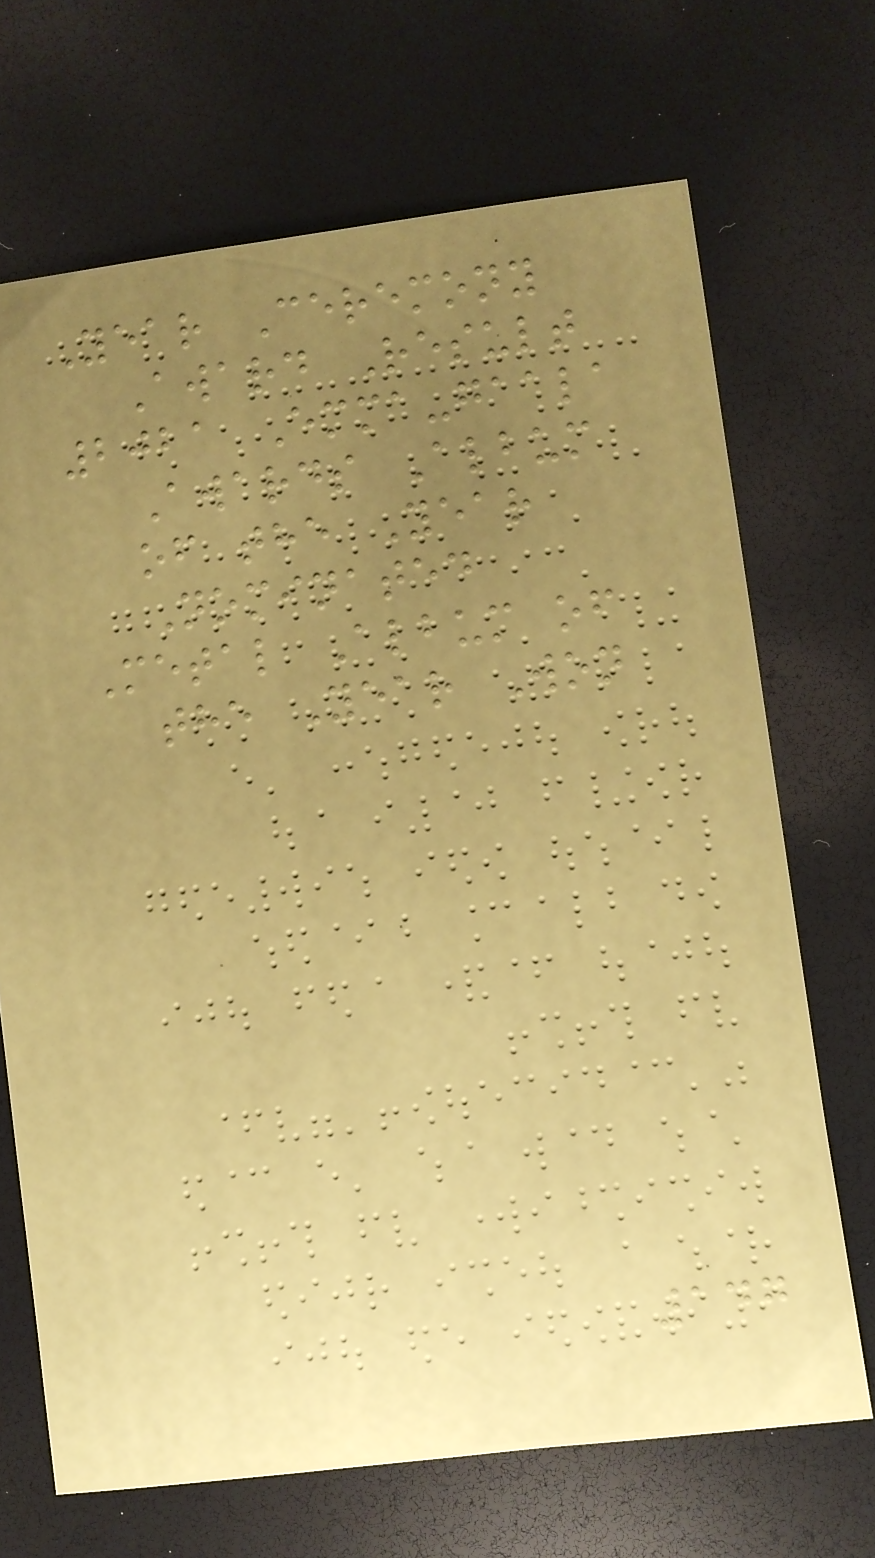Year Ceremony
Award Result
2021 Emma-gaala
Awards Album
of the Year
Nominated
Metal Album of
the Year Won
147
